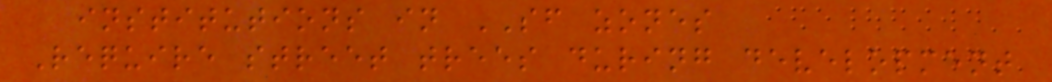institutions in SF zones
Require street trees during development
